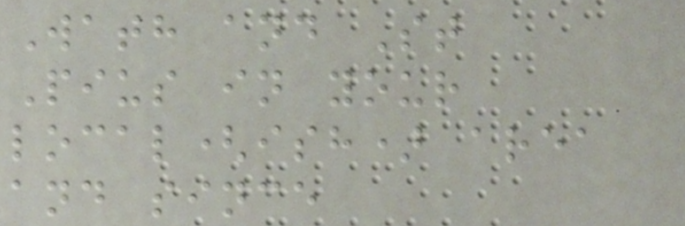Wath and St
Pius in your
local(ish) area
and since
